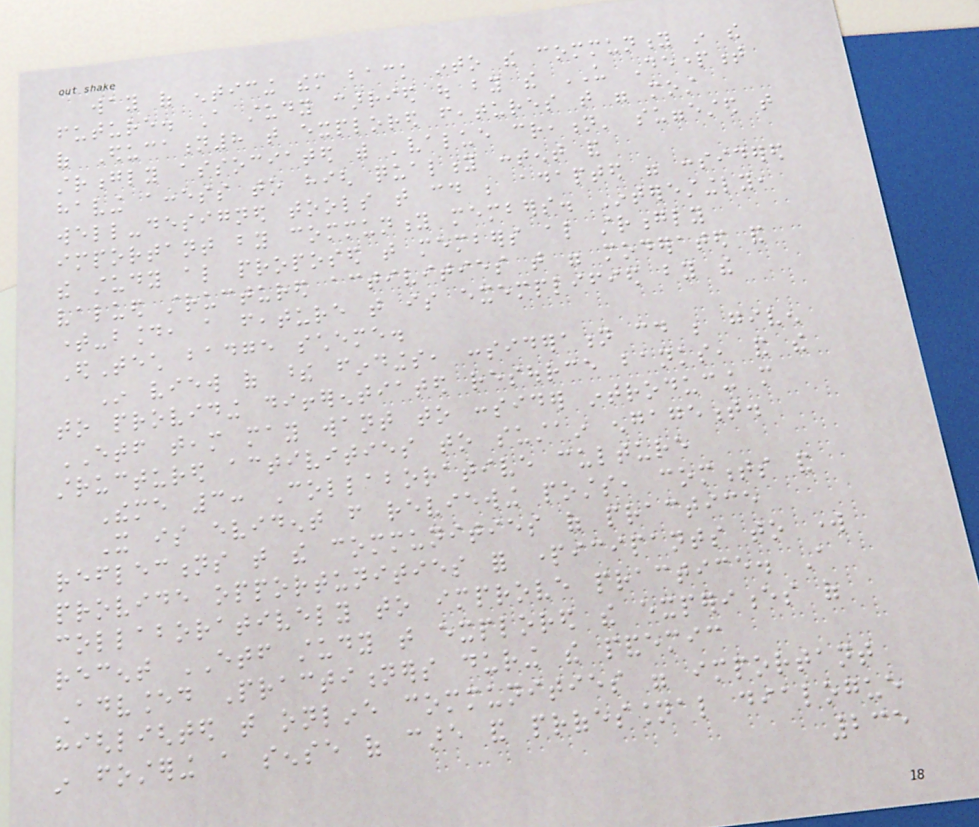way of enticing them back into the community in the
future. A study carried out by the US Department
of Education8 that explored features that were most
strongly associated with 'value creation' suggested that
having access to high quality content and
well-designed tools that could be adapted were considered
important by community members. Interestingly,
the study also proposed that members also strongly
valued structured activities that were moderated and
time-bound, a feature that is exemplified by the
EdTech badge scheme.
In view of these findings, consideration could be given
to providing differentiated resource banks, and the
ETF team may want to consider introducing more
structured activities to sustain engagement.
Theme 3: Collaborative culture
It is evident from reviewing posts, comments and
reflections that the communities of practice
provide opportunities for participants to work
collaboratively to improve practice. A
recent ETF study that explored the experiences of
Advanced Practitioners during the pandemic
highlighted that online communities were important
in fostering a sense of care and professional dialogue
235
